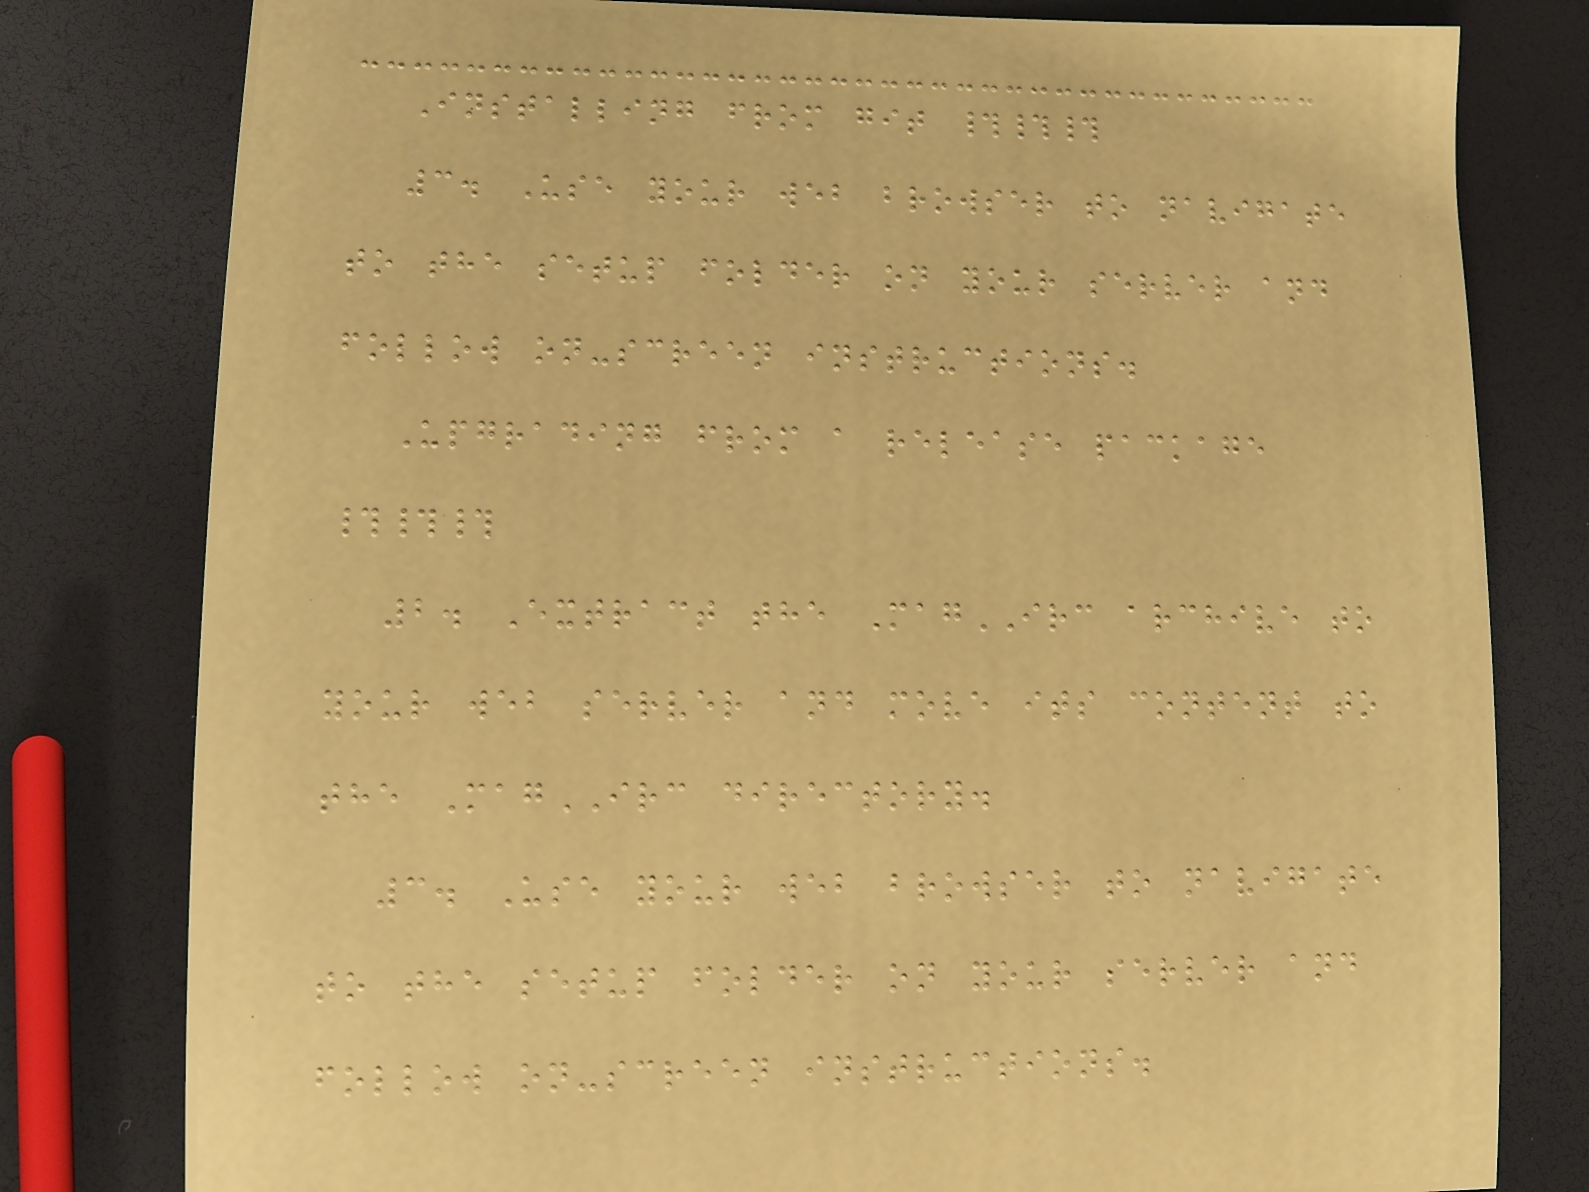Installing from git ###
3. Use your web browser to navigate
to the setup folder on your server and
follow on-screen instructions.
Upgrading from a release package
###
2. Extract the MagIRC archive to
your web server and move its content to
the MagIRC directory.
3. Use your web browser to navigate
to the setup folder on your server and
follow on-screen instructions.
